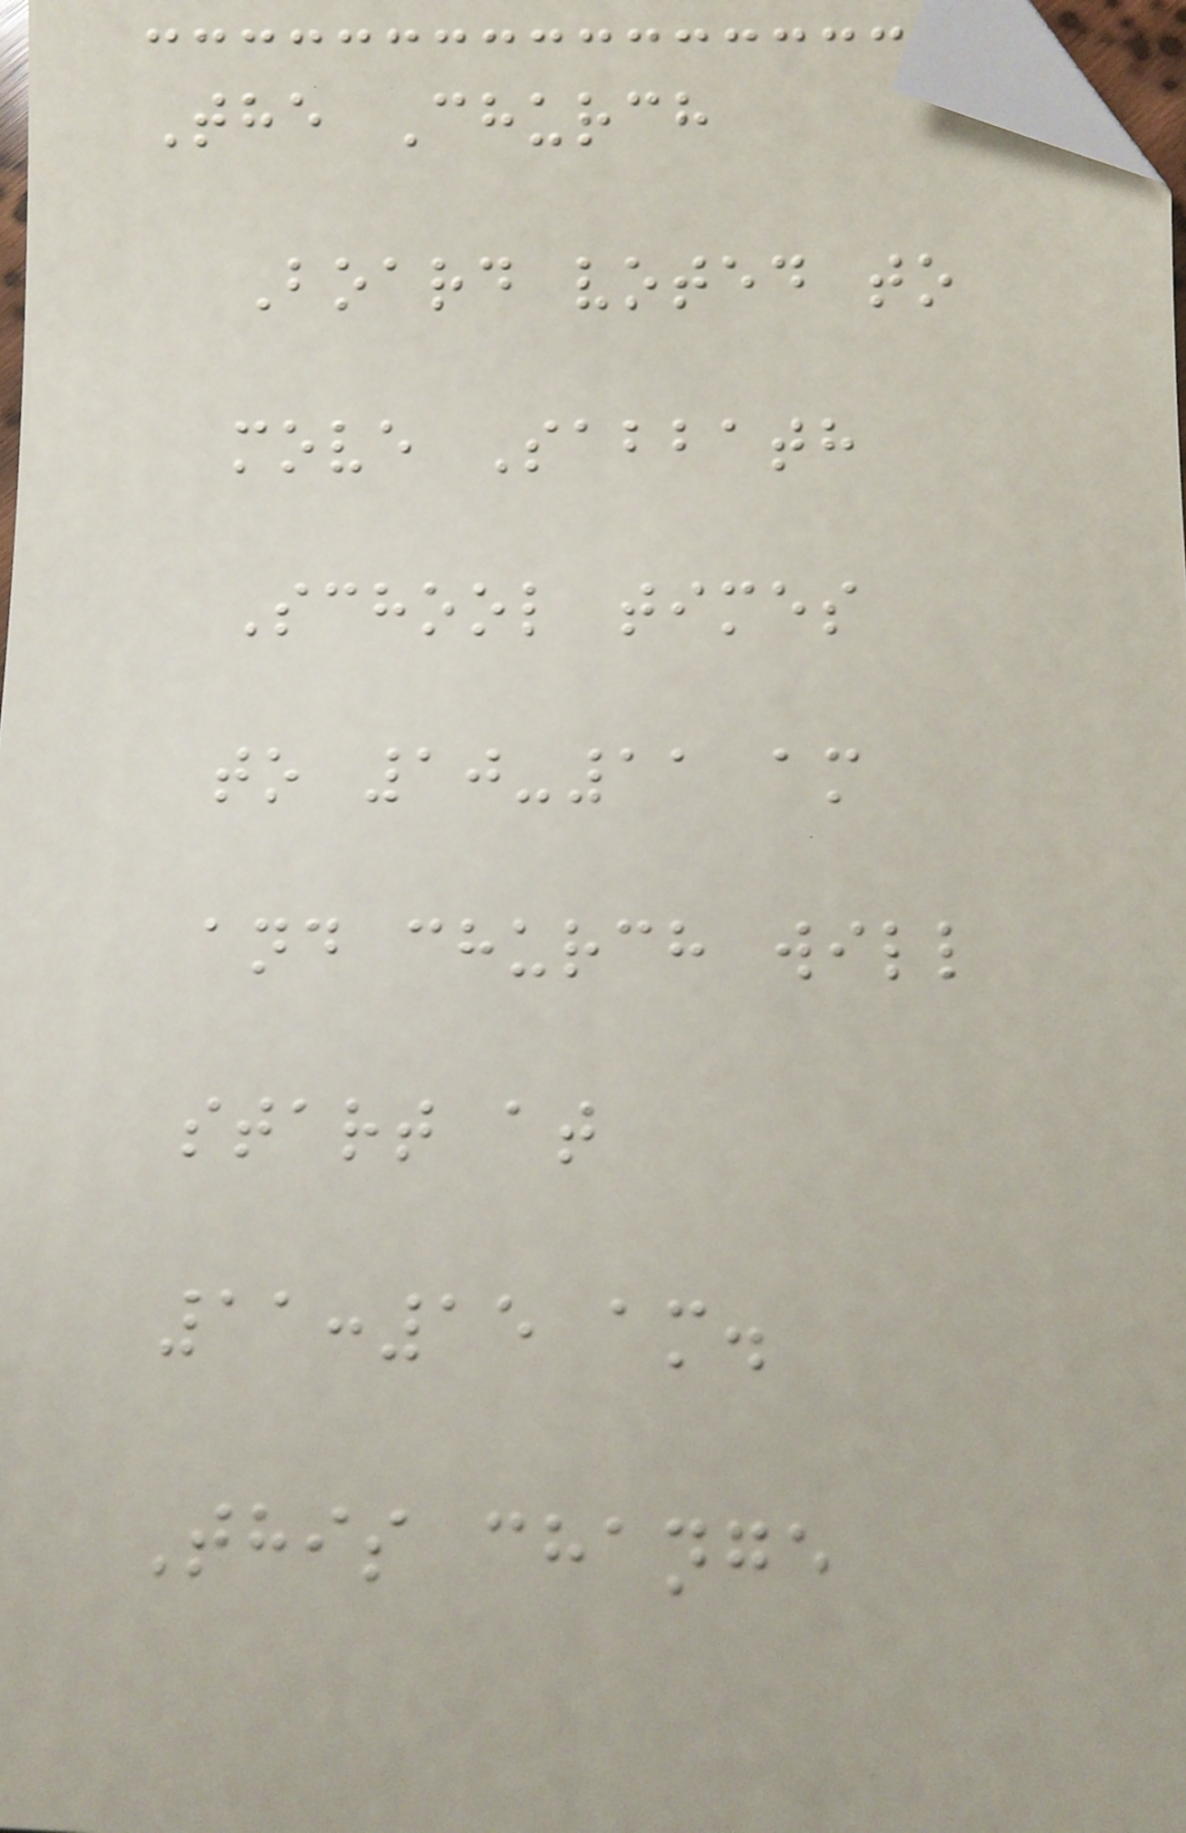The Church
Board voted to
move Sabbath
School times
to 10-11 am
and church will
start at
11:15 am.
This change
